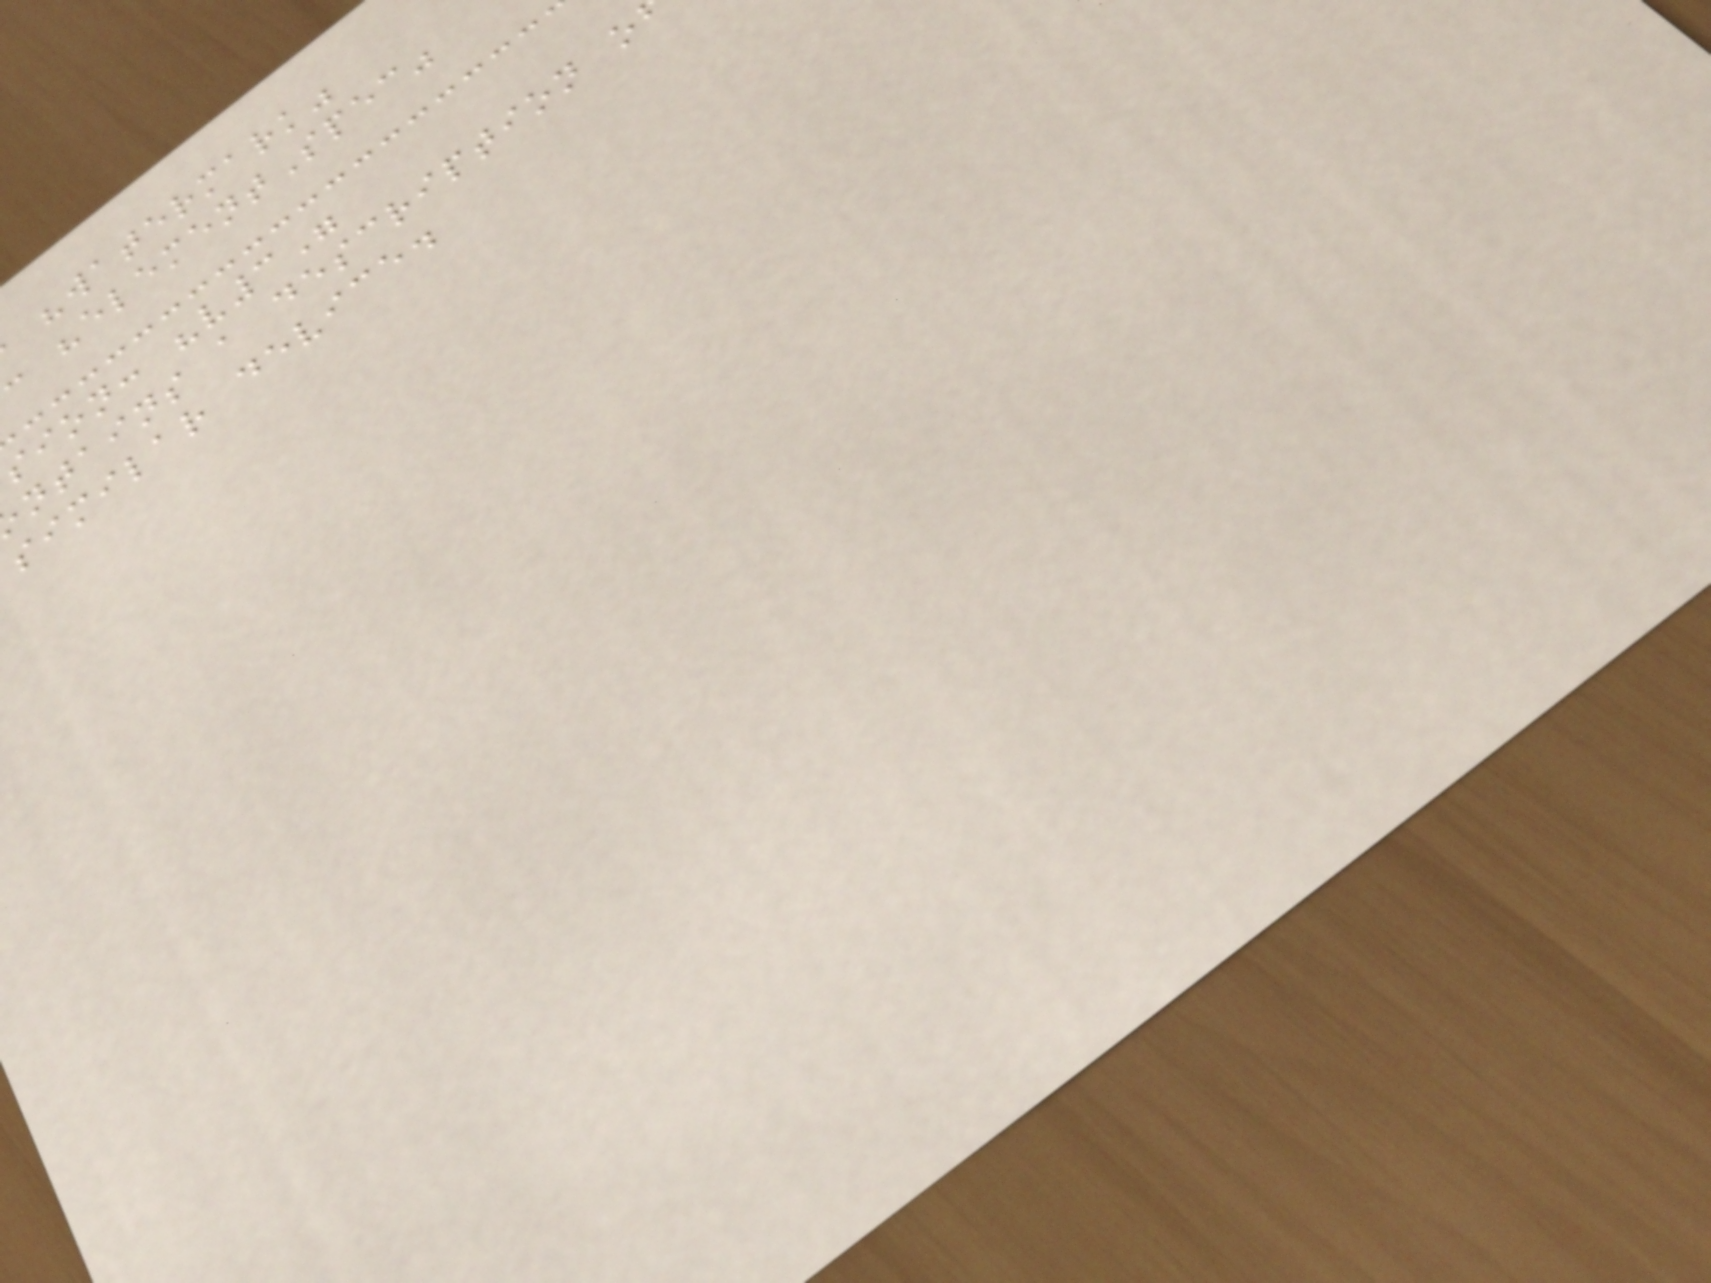"watermark"
"elementSpec"
sion: "v3"
ntains a description o
similar device.
